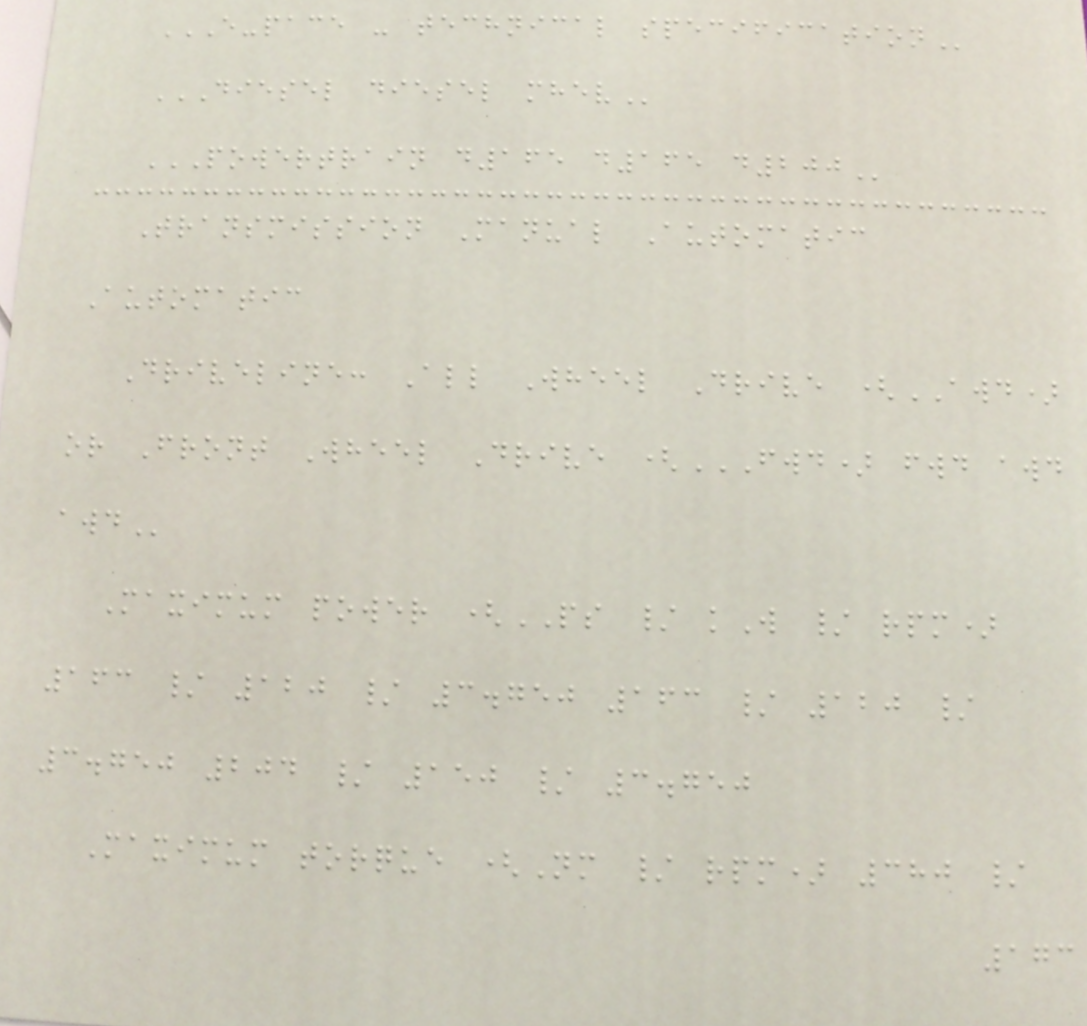E-PACE - TECHNICAL SPECIFICATION
DIESEL DIESEL MHEV
POWERTRAIN D165 D165 D200
Transmission Manual Automatic
Automatic
Driveline: All Wheel Drive (AWD)
or Front Wheel Drive (FWD) FWD AWD
AWD
Maximum power (PS / kW / rpm)
163 / 120 / 3.750 163 / 120 /
3.750 204 / 150 / 3.750
Maximum torque (Nm / rpm) 380 /
173
